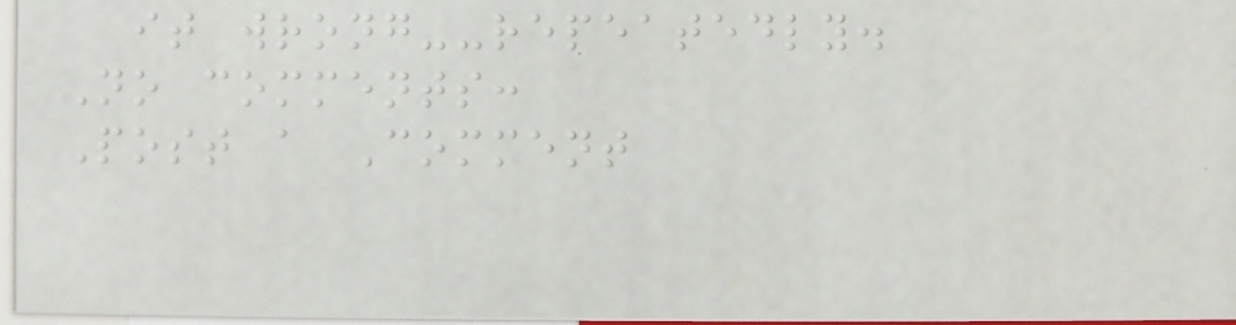it wrong--repeatedly.
No comments:
Post a Comment
